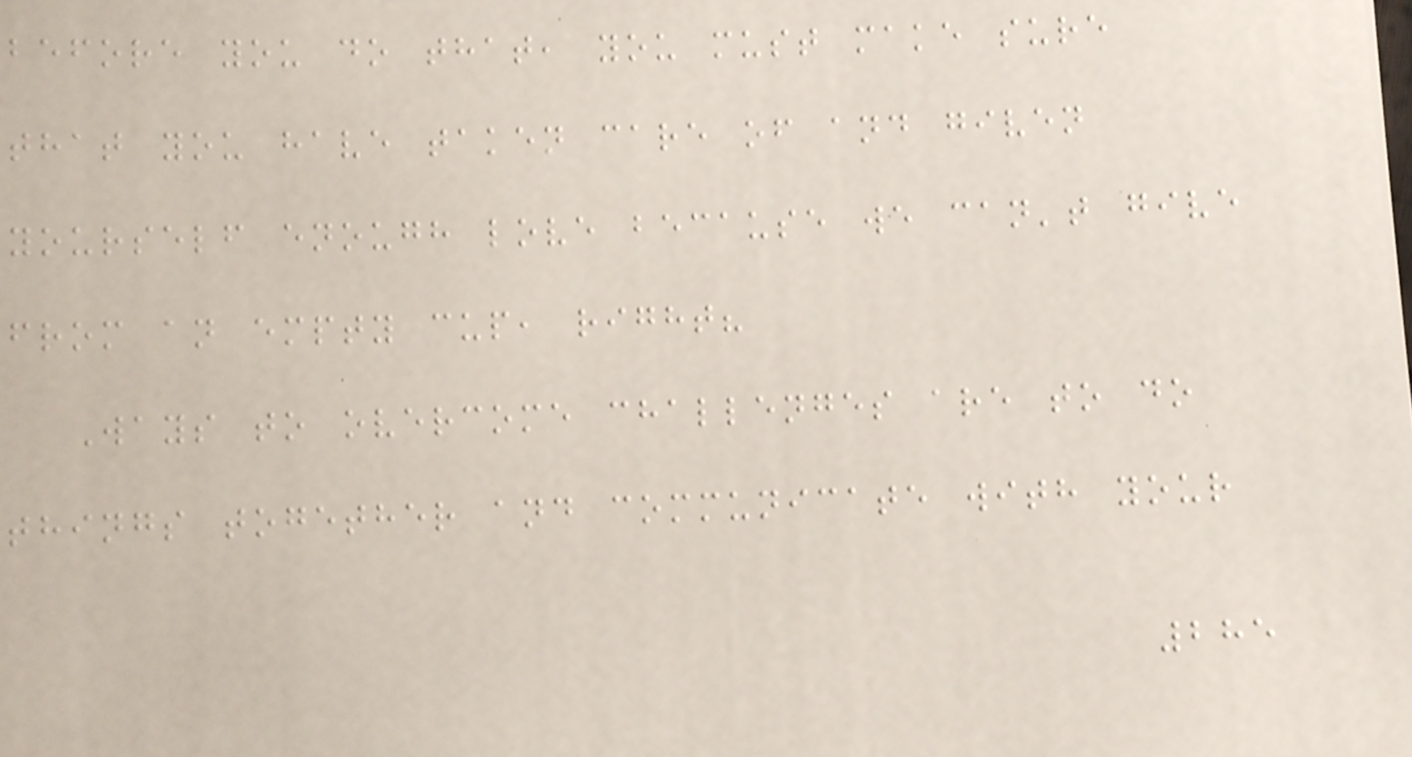before you do that, you must make sure
that you have taken care of and given
yourself enough love because we can't give
from an empty cup, right?
Ways to overcome challenges are to do
things together and communicate with your
285
